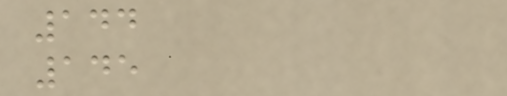144
145
